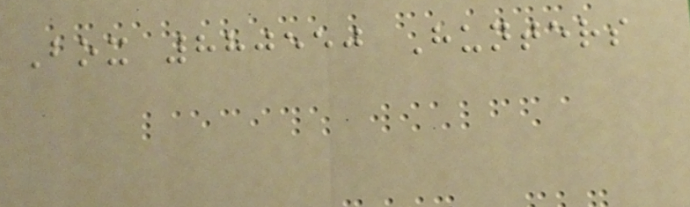Box 880550 Hunters
